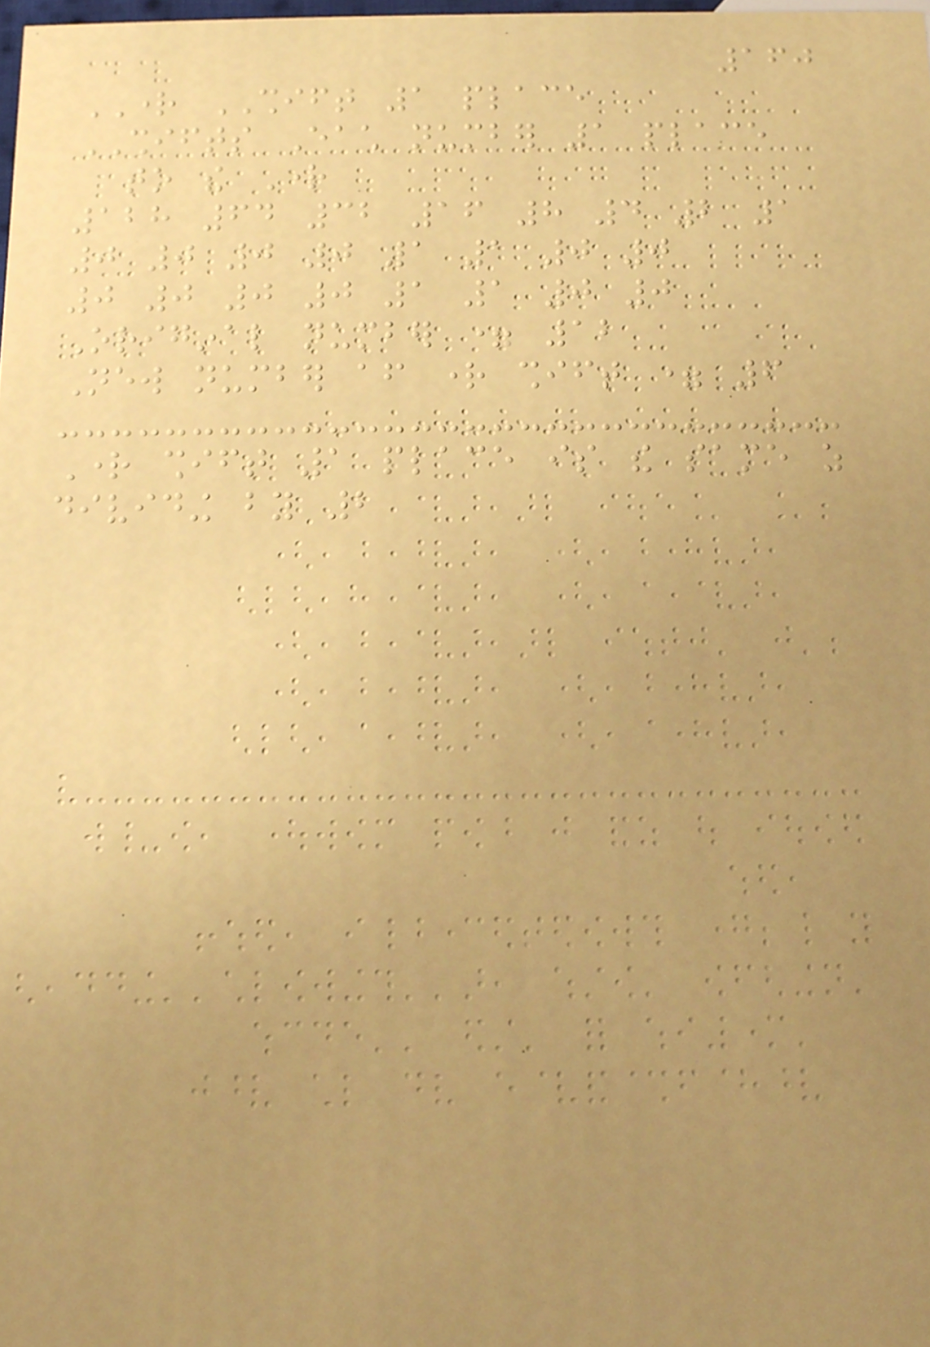160
RIGHT SHIFT 1 place
SHIFTS Each number 1 place
to the Right
128 64 32 16 8 4 2 1
0 0 0 0 1 1 0 0
0 0 0 0 1 1 0 0
Original number = 12
New number after right shift = 6
Right shift 1 place is the same as
dividing by 2
